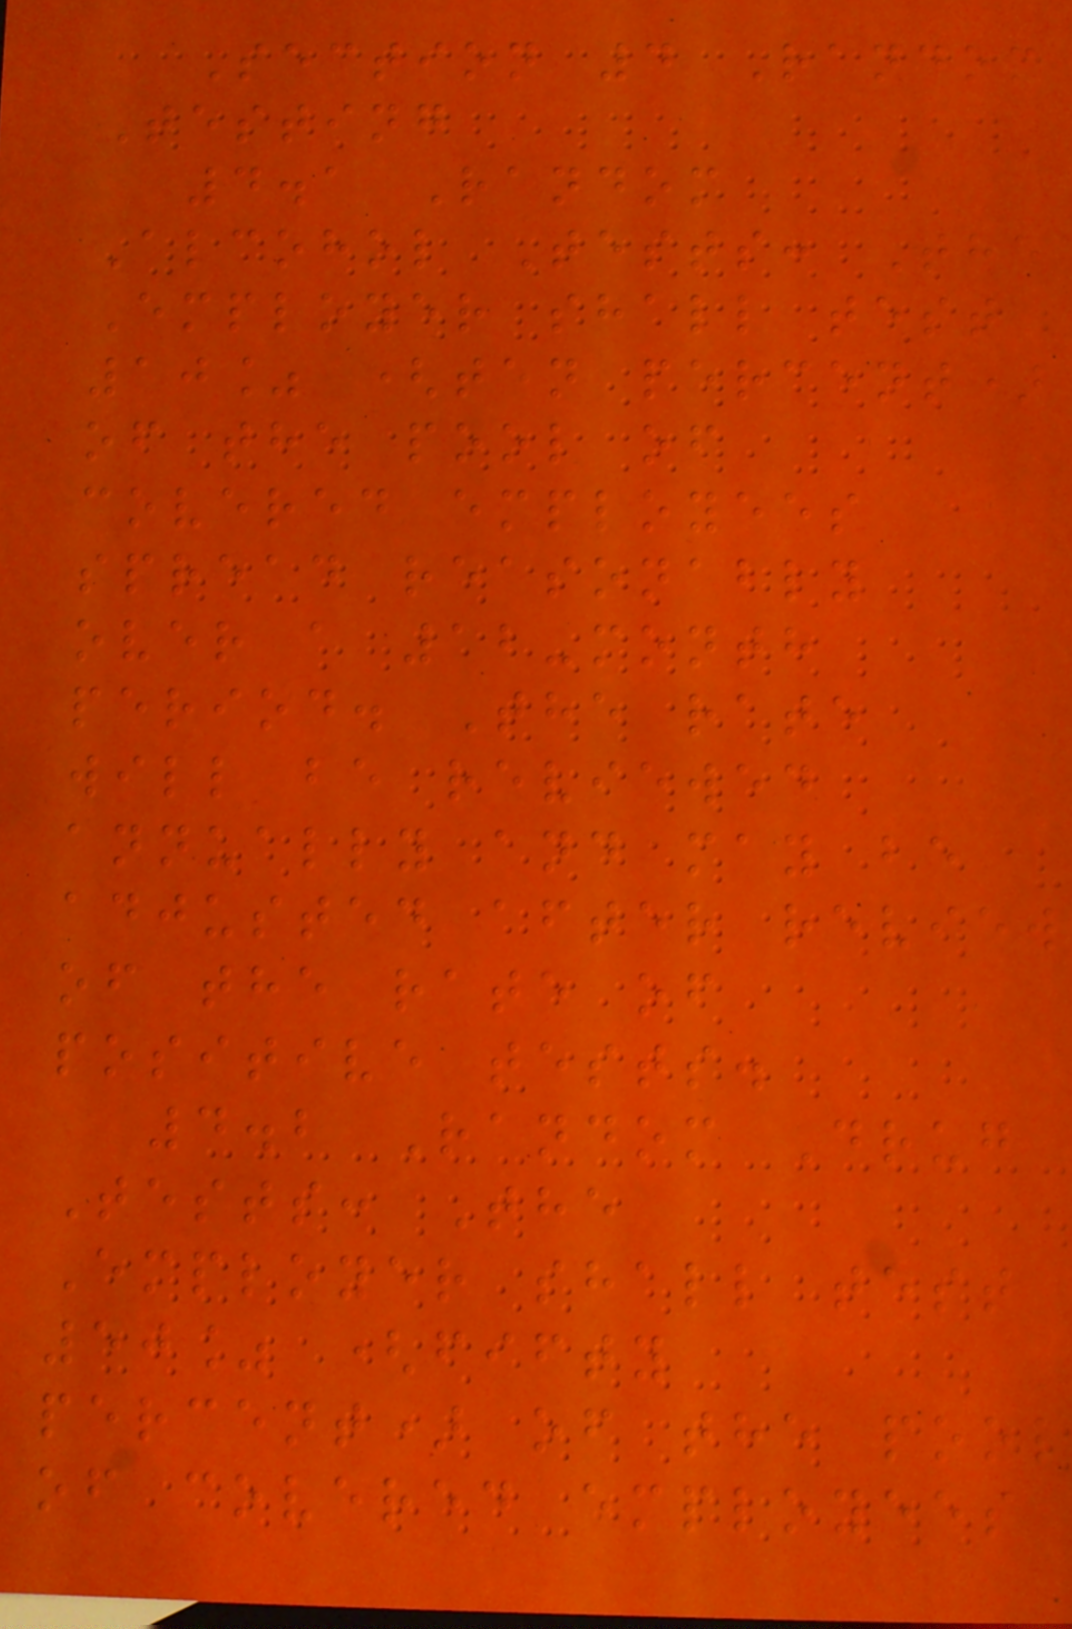Section 4 Random
Testing
4.1 Random
Alcohol Tests: The
Employer shall test
10% (ten percent)
of the pool of
covered employees
spread reasonably
over a 12-month
period. The rate
will be reviewed
annually and may be
adjusted after review
of the rate of
positive tests.
4.2 Random Drug
Tests: The
Employer shall test
50% (fifty
percent) of the pool
of covered employees
